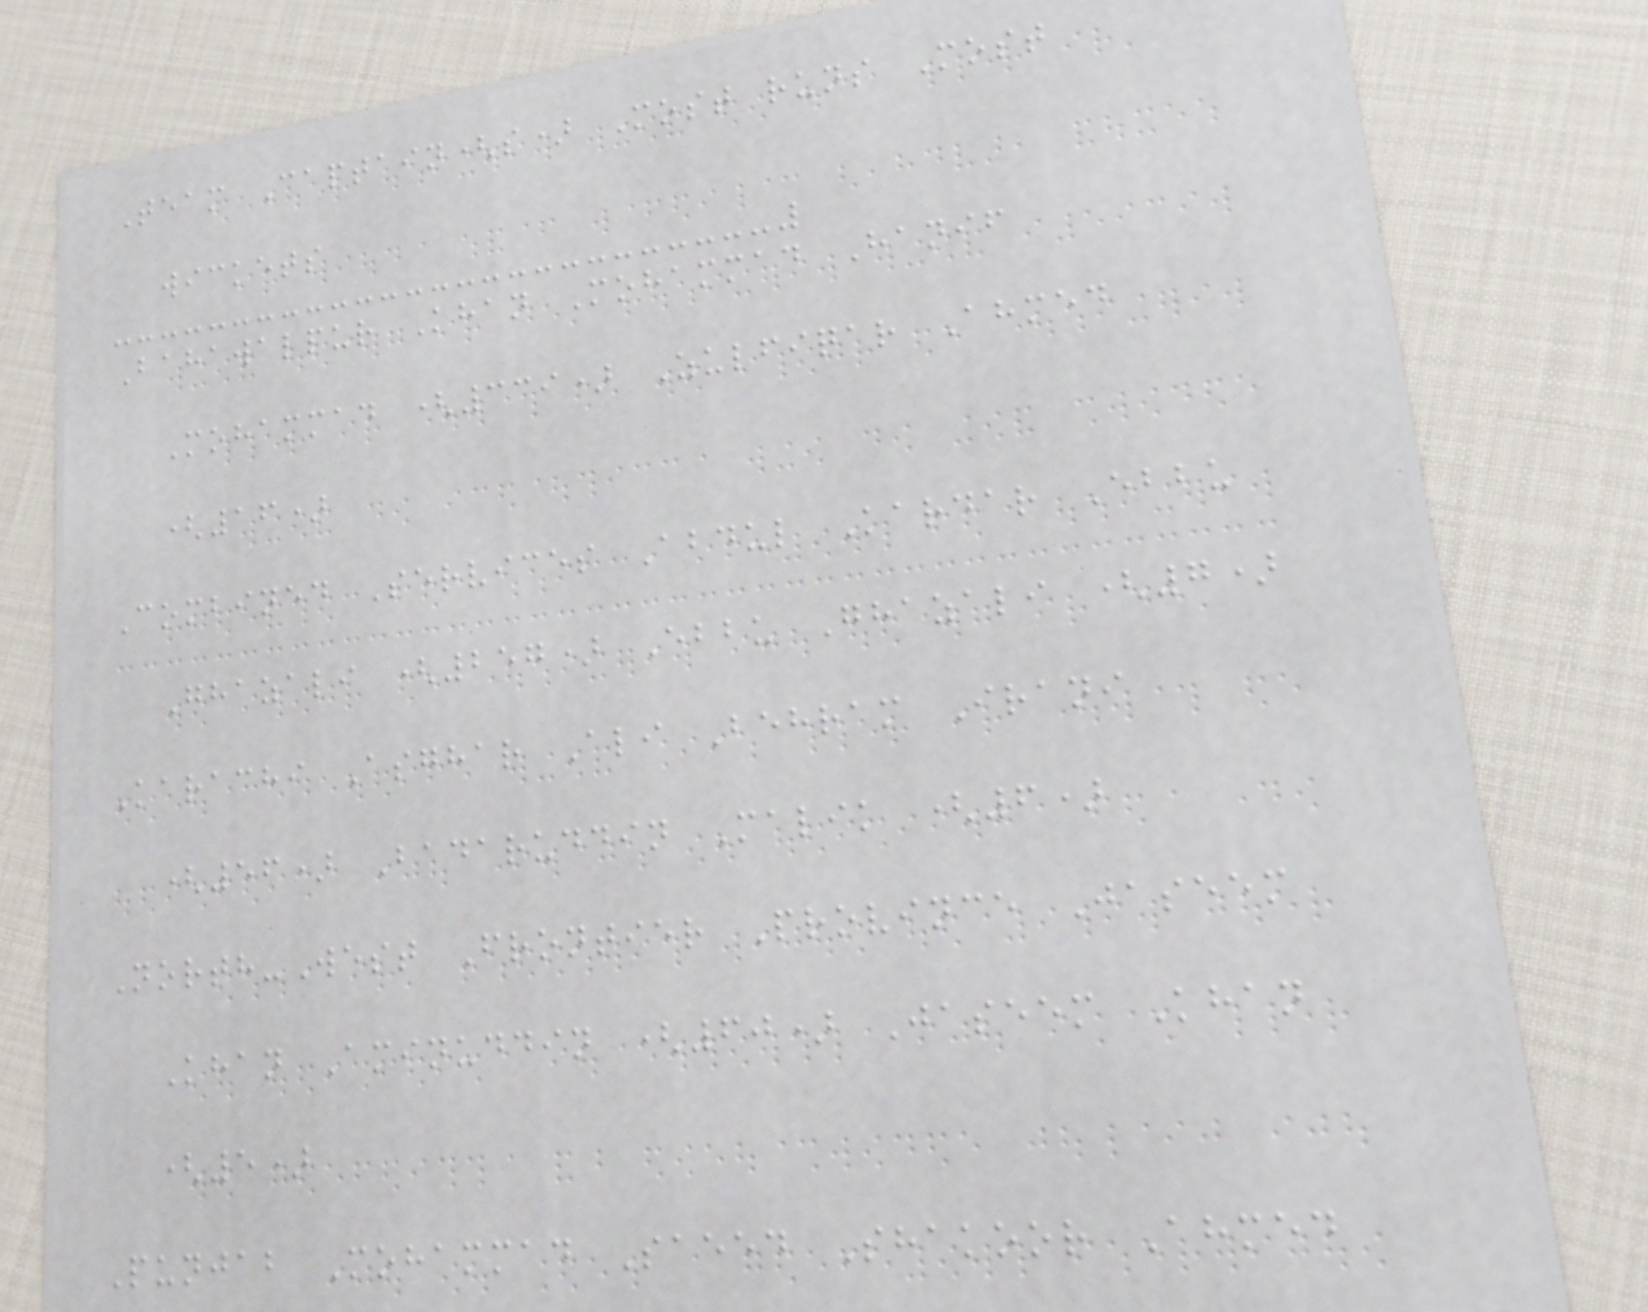Team Captain(s) Most runs Most
wickets
Bahawalpur Khan Mohammad Hanif
Mohammad (339) Zulfiqar Ahmed
(16)
Combined Services Abdul Kardar Ebbu
Ghazali (257) Ebbu Ghazali (7)
Karachi Asghar Ali Behram Irani
(56) Badaruddin Malik (6)
North-West Frontier Province Jaseem
Khan Aminuddin (60) Jaseem Khan
(5)
Punjab Mohammad Saeed Shakoor Ahmed
